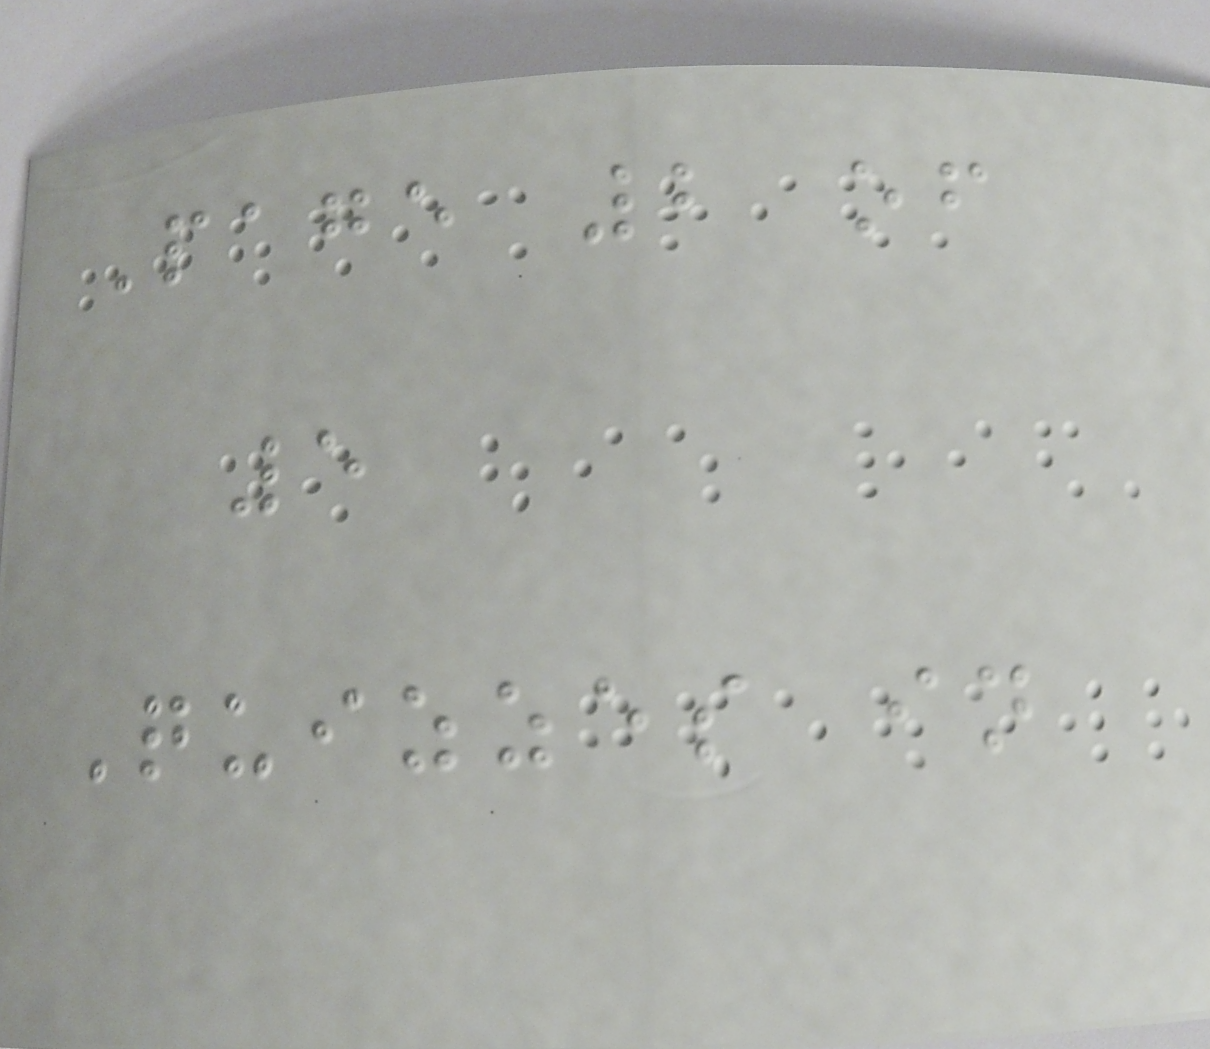Page 2 of
5
Quizzes in
